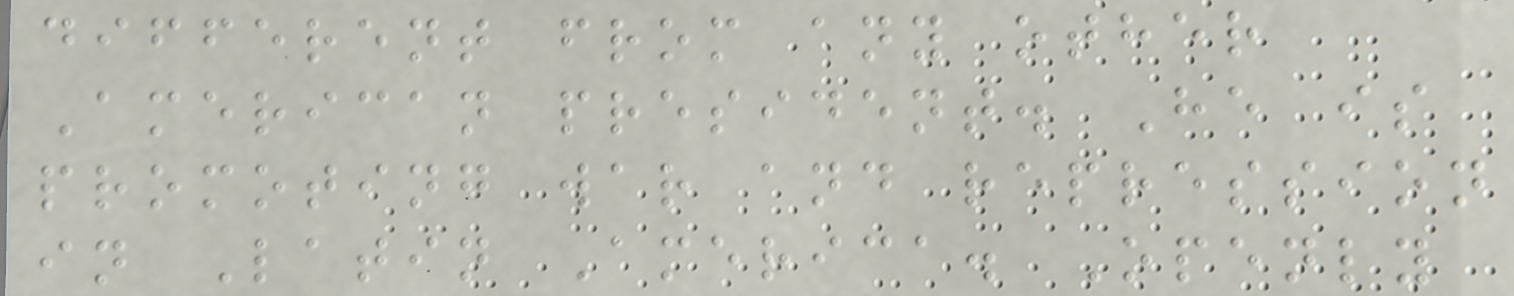different from any other
American president. He is
promoting war and repression
in Latin America. Openly
